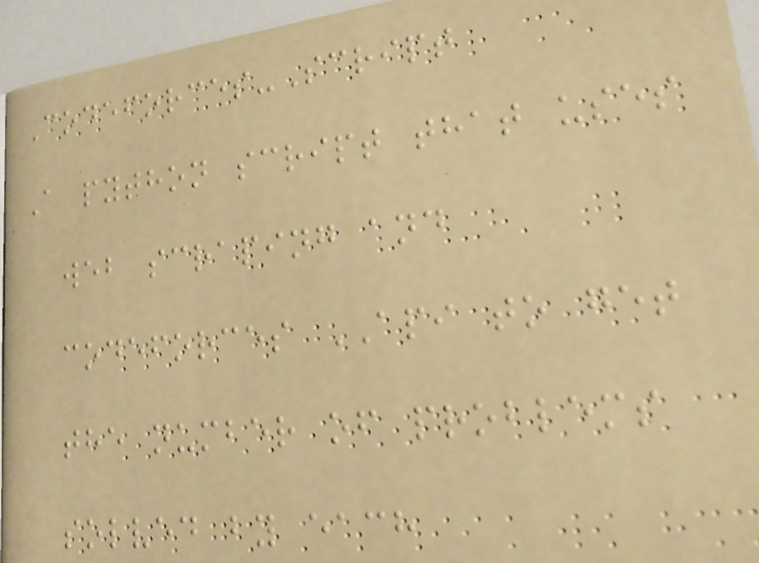Codeforces-Script
A python script that uses
web scraping and
codeforces API to get
the number of problems
solved by each
